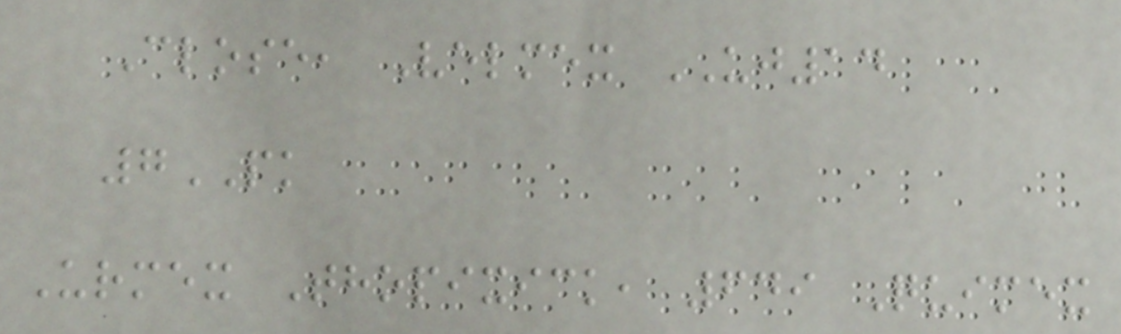Close, Velmex UJ14
7PK
Urmex Thopixick, 649 Quimex
